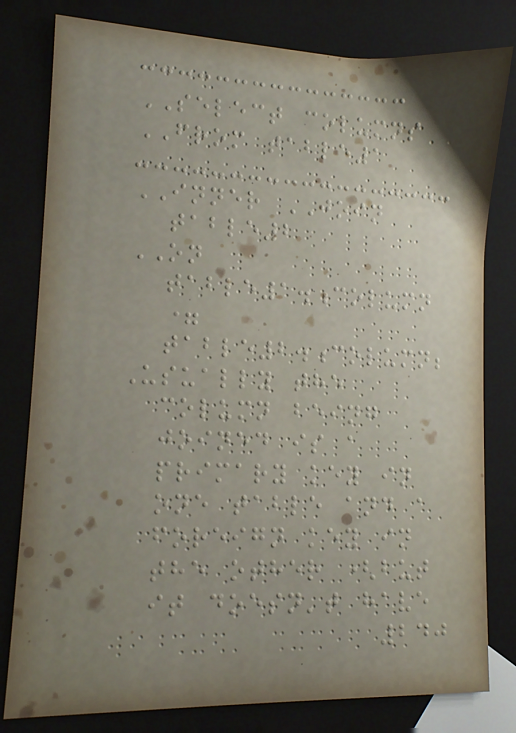SELECT columns
FROM table1
INNER JOIN
table2
ON
table1.column
=
table2.column;
Usually the
column being
joined is a
primary key in
one table and a
foreign key in
the other (but
it doesn't have
240
